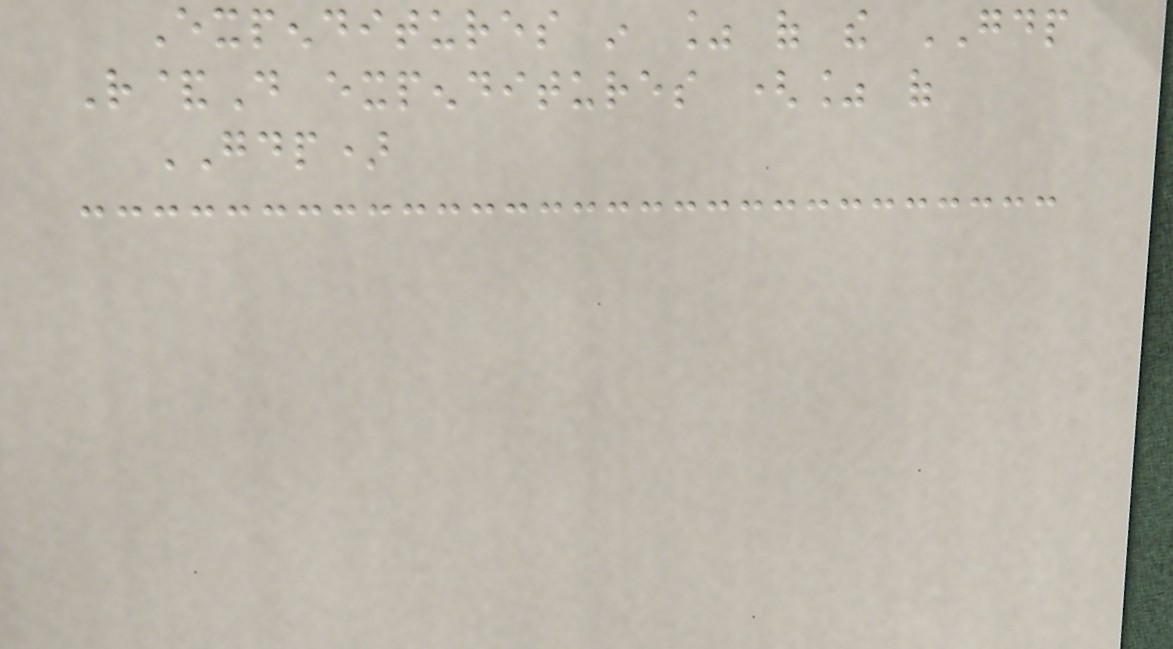Expenditures in % of the GDP
R&D expenditures (% of
GDP)
